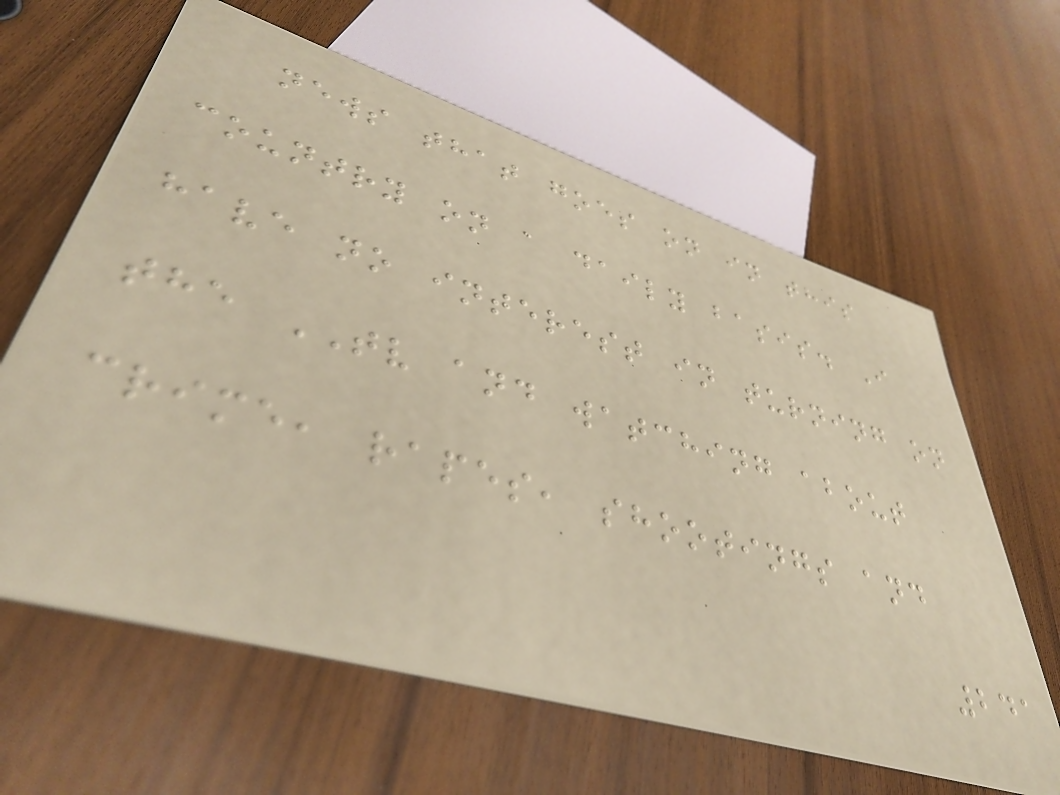news that goes on in this
country on a daily basis. I
have no interest in turning on
the TV and watching about
crime, rapes, shootings and
241
